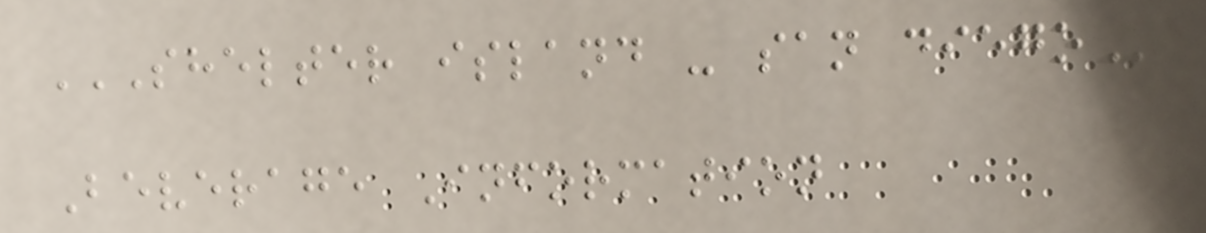SHELTER ISLAND - SAN DIEGO
Beverage Information
